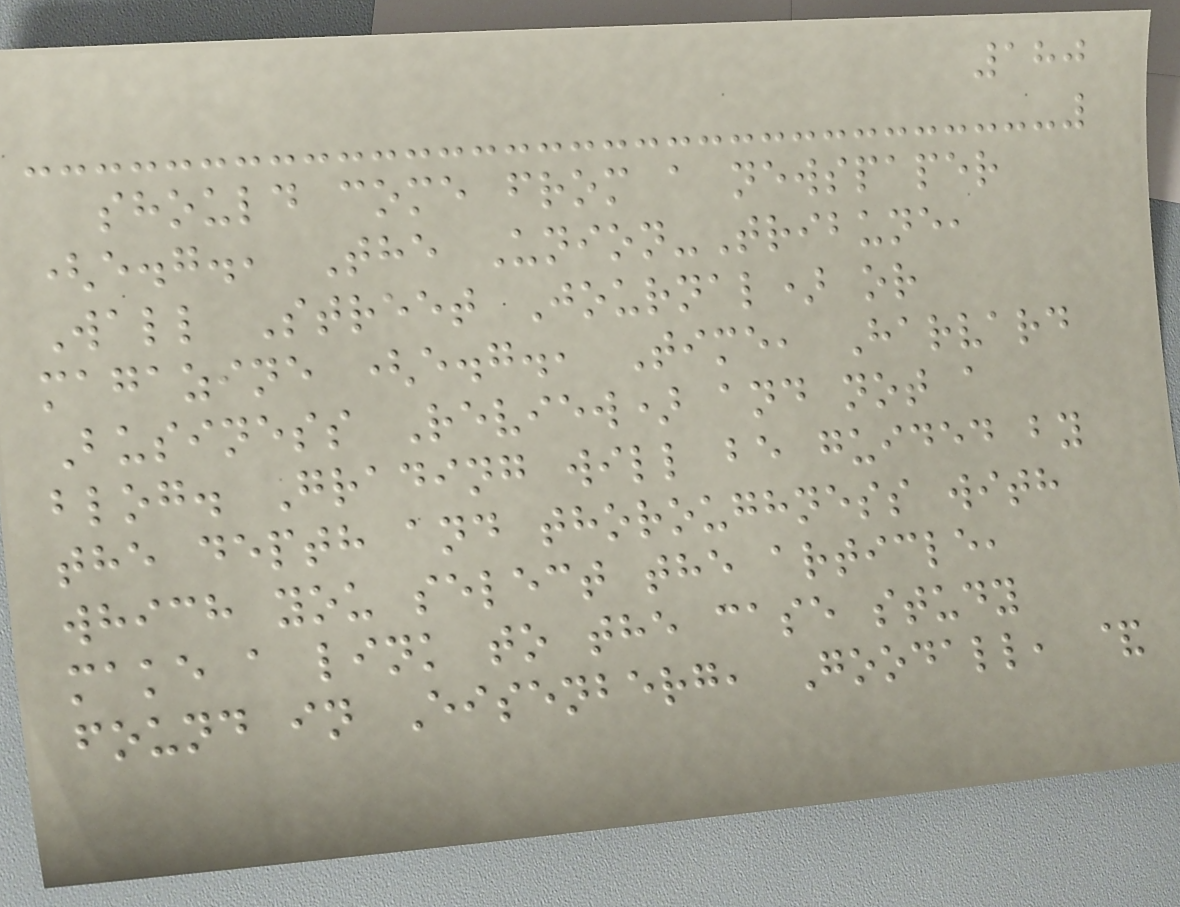180
should come from a newspaper
(e.g., The Union-Tribune,
Wall Street Journal) or
magazine (e.g., Time, Harvard
Business Review) and not a
blog. Grading will be guided by
the depth and thoroughness with
which you select the article,
make a link to the case study
found in Eisenberg, Goodall, &
